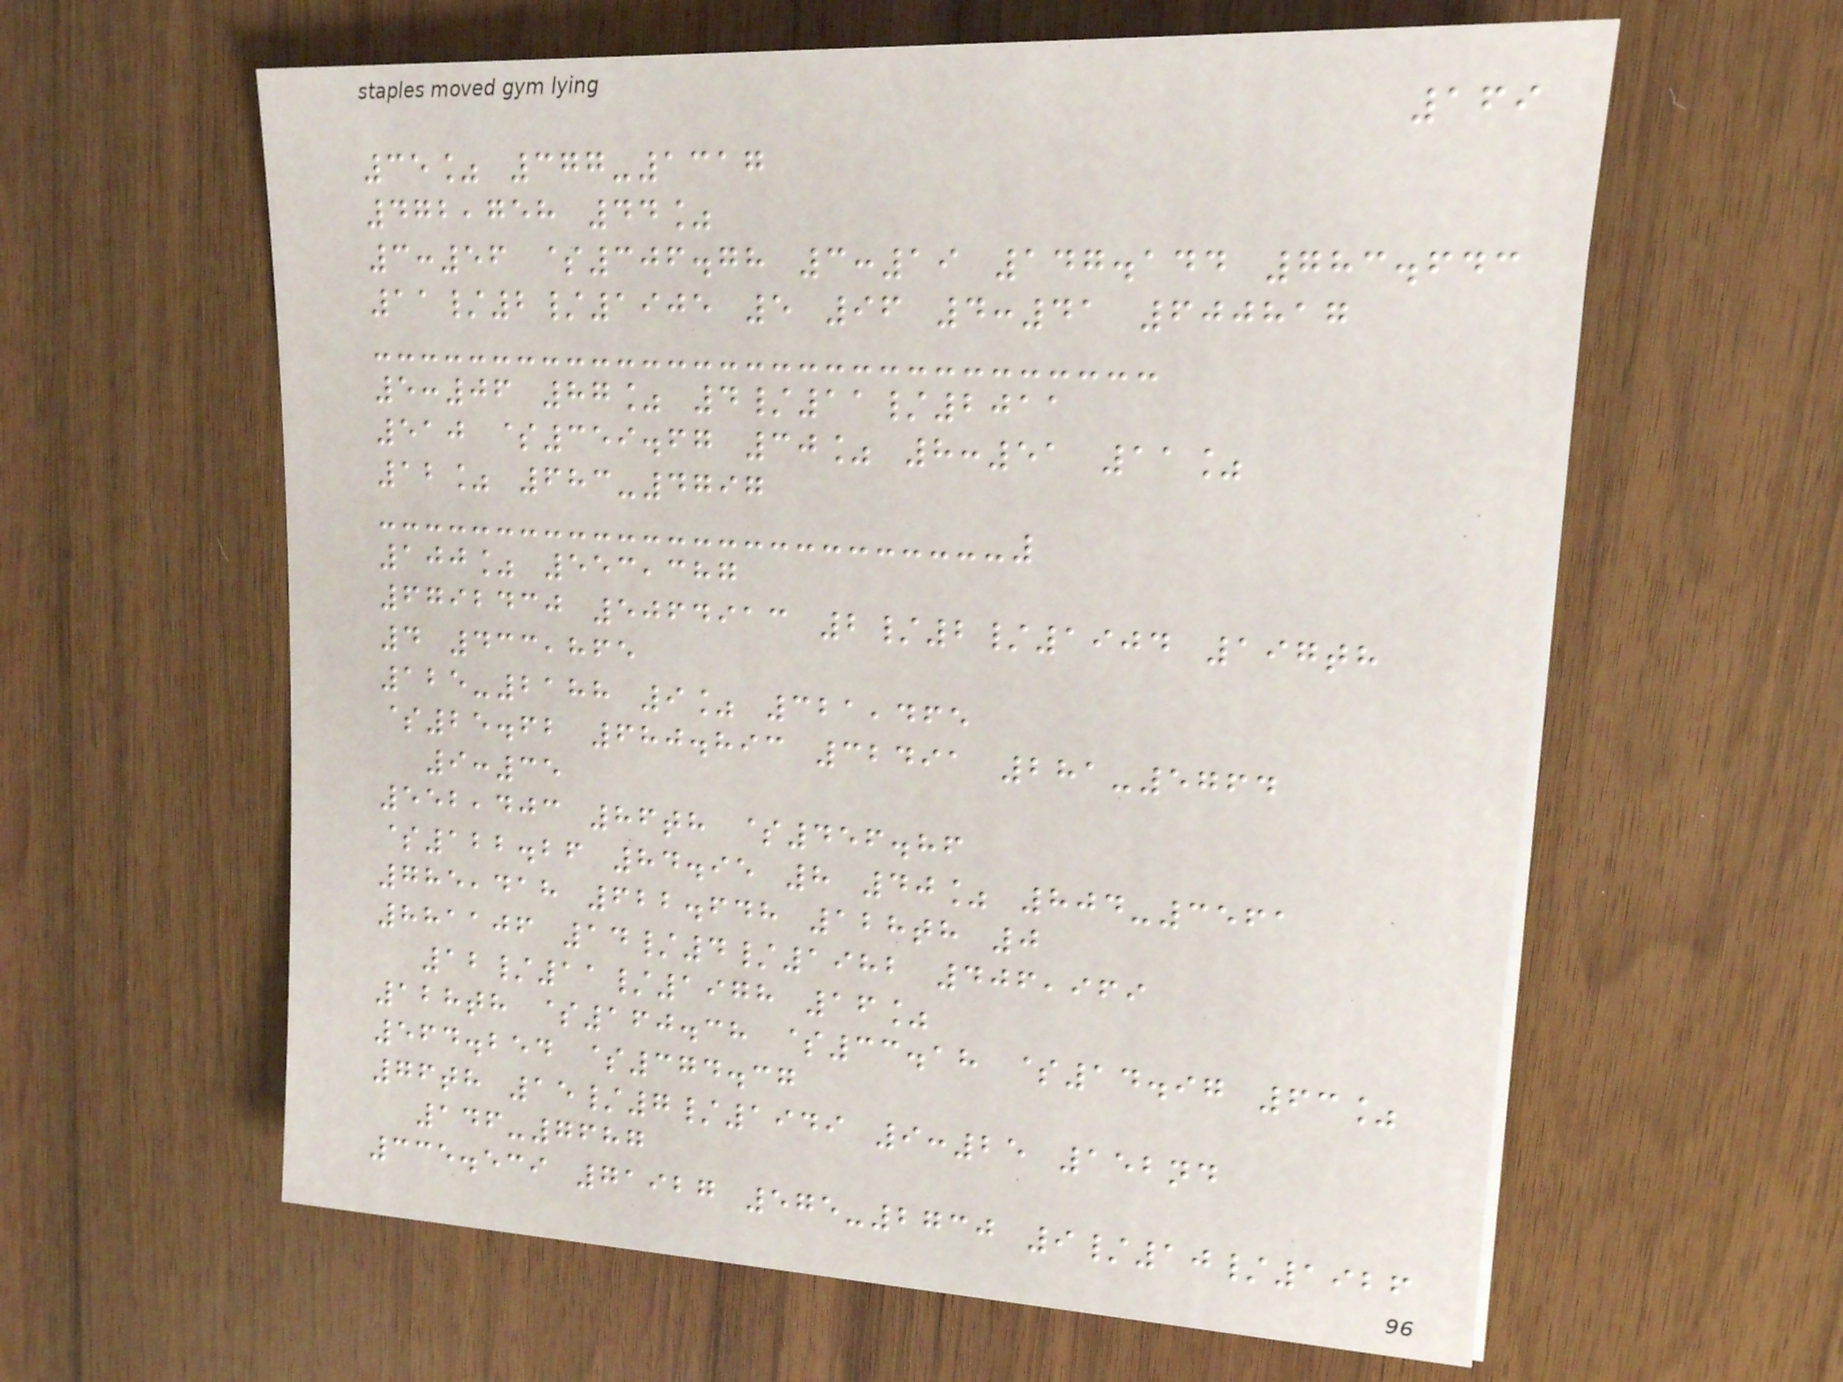169
35% 377-1317
472,758 44%
3:56 $306.78 3:19 147.144 783.643
11/2/1905 5 96 4:41 600817
5:06 87% 4/11/2011
510 $359.67 30% 8:51 11%
12% 683-4797
100% 553,387
6792430 5064913 2/2/1904 197th
4 433,865
125-2188 9% 321,465
$25.62 680.893 32491 281-5764
9:35
552,403 86th $456.86
$122.26 84.95 8 40% 804-3561
785,418 622.648 128th 0
881106 14/4/1982 406,969
12/11/1978 16%
128th $160.38 $33.18 $14.97 63%
564.254 $374.37
76th 15/7/1949 9:25 152nd
146-7687
335.539 71927 575-2730 9/10/1926
